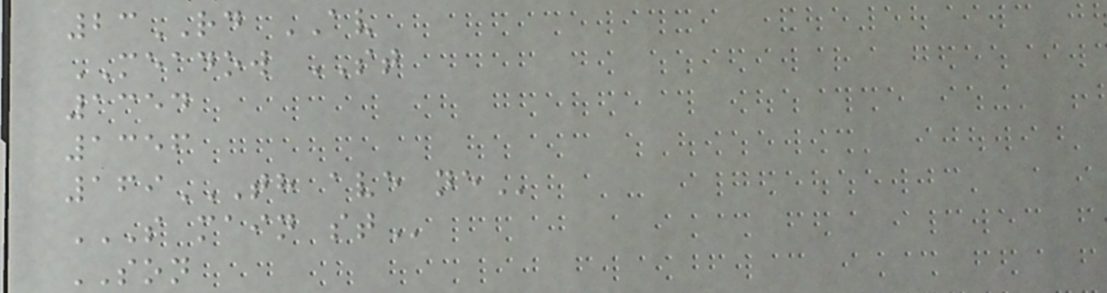23RD AV
MEADOW ST
1354
1356
169TH AVE NE
S MAIN ST
SON
